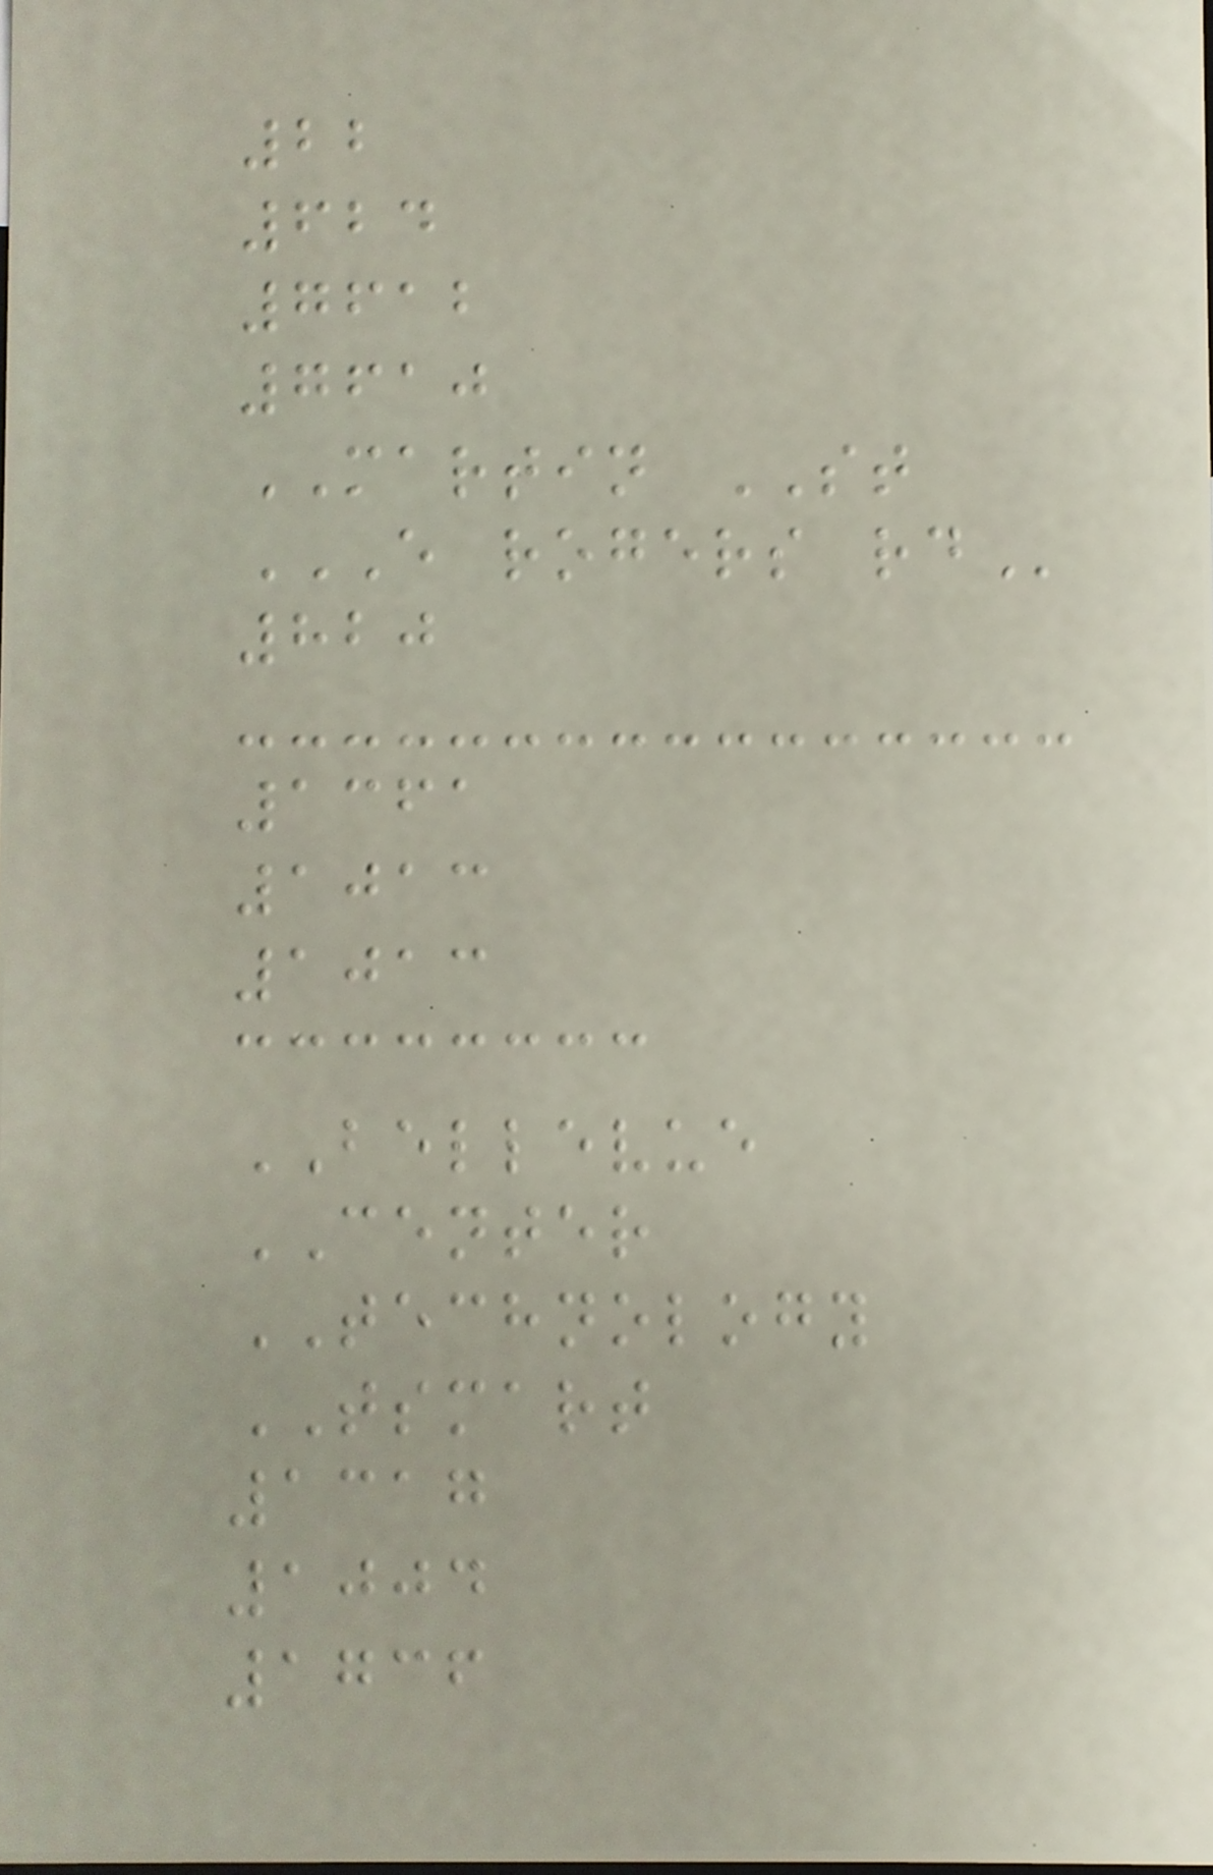22
624
7612
7610
MARTIN ST
E ROGERS RD
820
1361
1013
1013
BELLEVUE
CENTER
TECHNOLOGY
TSMART
1317
1004
1736
